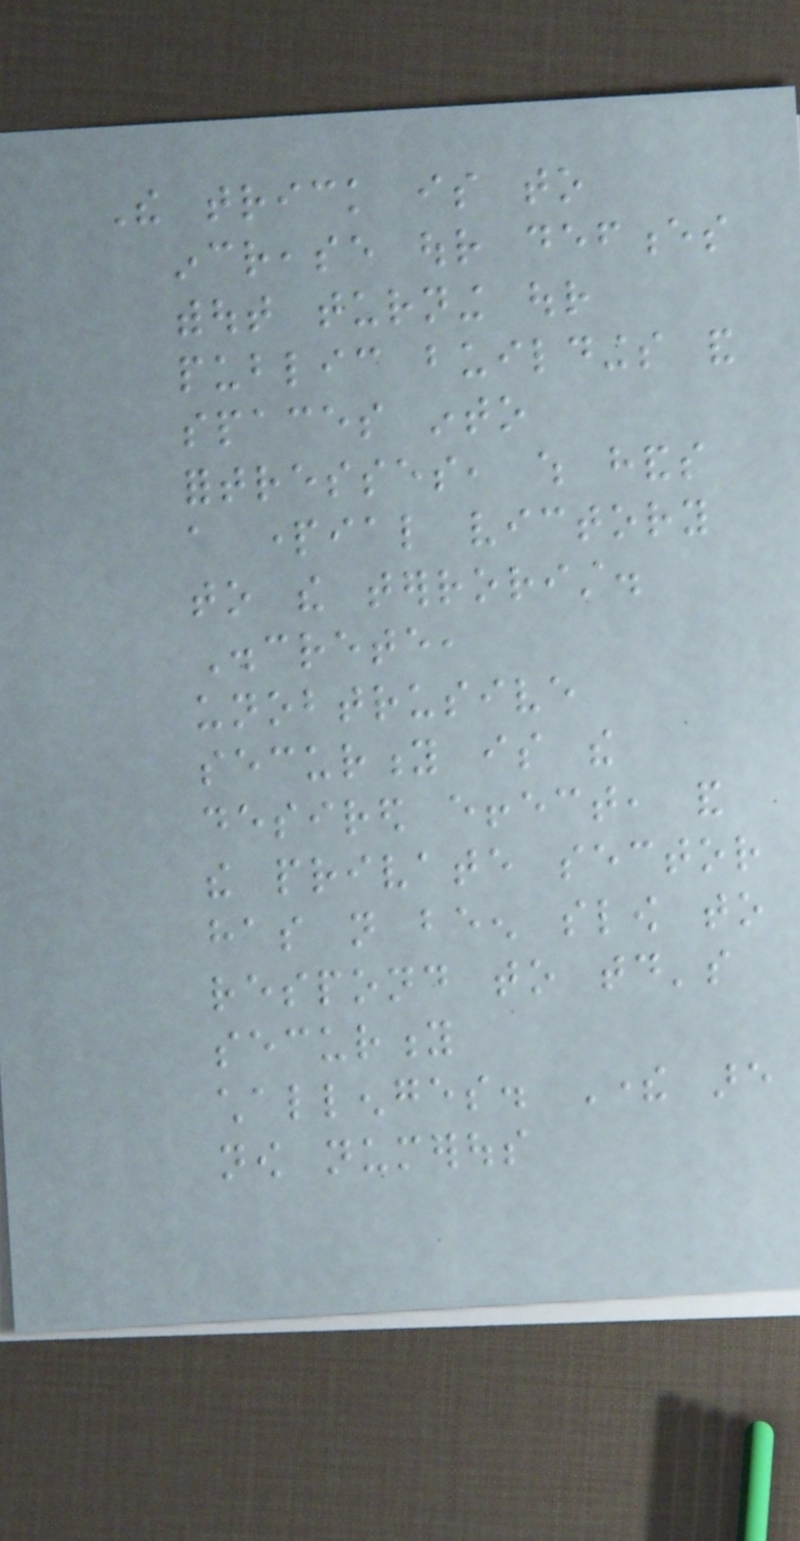The trick is to
increase our defences
without turning our
public buildings and
spaces into
fortresses, which hands
a partial victory
to the terrorist.
Discrete,
unobtrusive
security is the
desired effect, and
the private sector
has not been slow to
respond to today's
security
challenges. There are
now numerous
